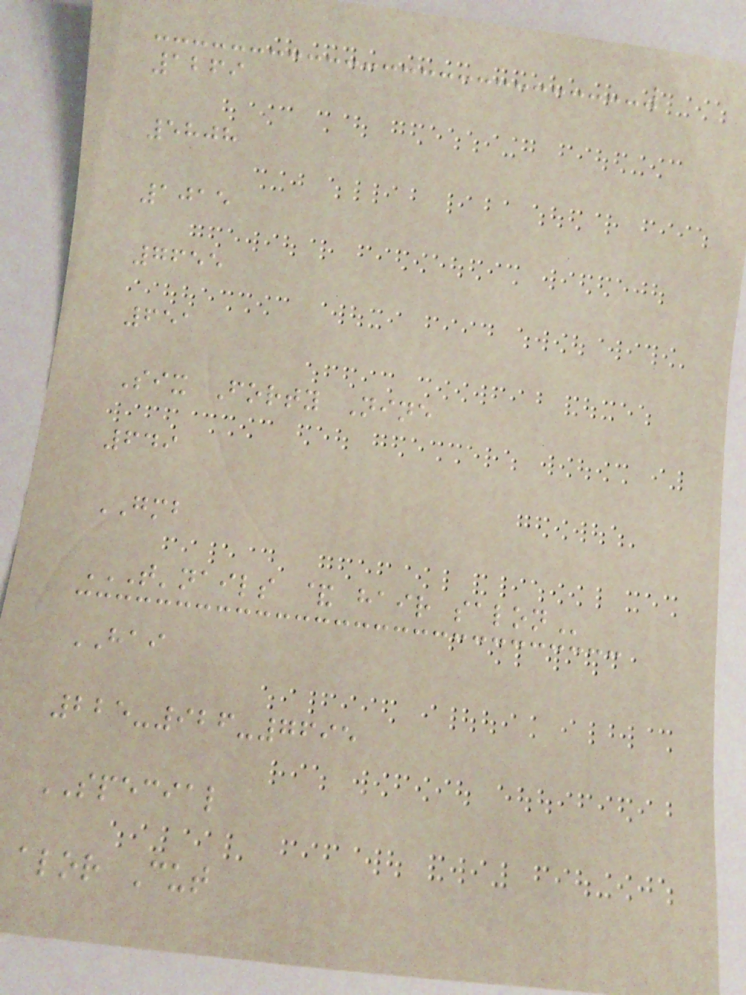1269
5808
1015
7655
651
Six Forty Nine
649
GMB
T'NAILS & HAIR SALON
HAI
225-926-7695
SPECIAL
alor Cut
